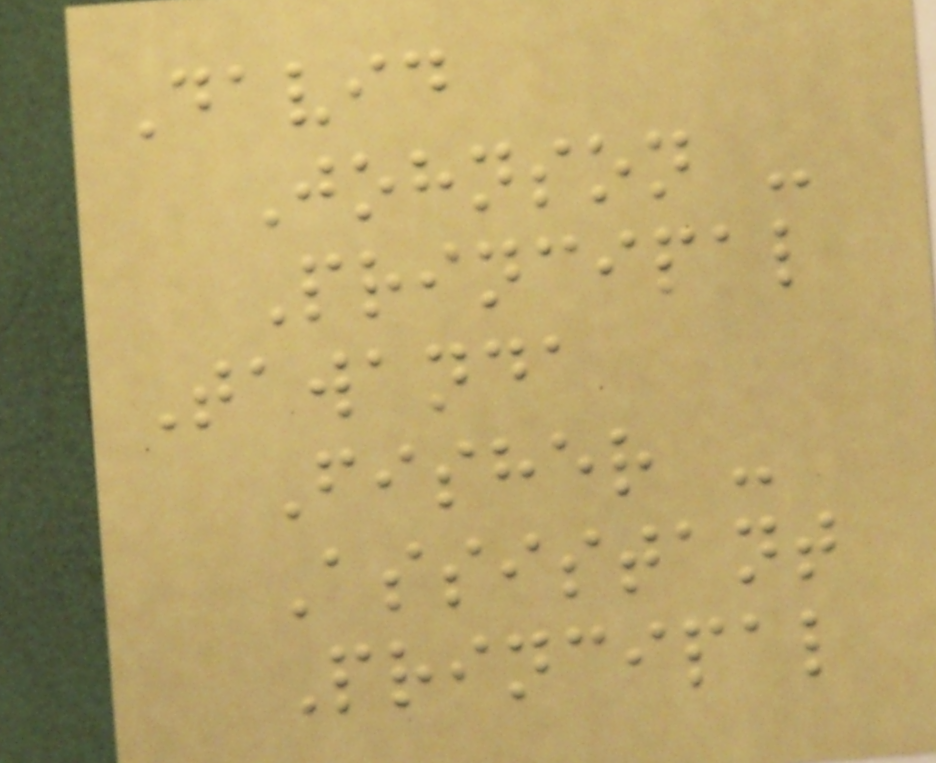David
Johnson -
Principal
Tawanda
Fisher -
Assistant
Principal
